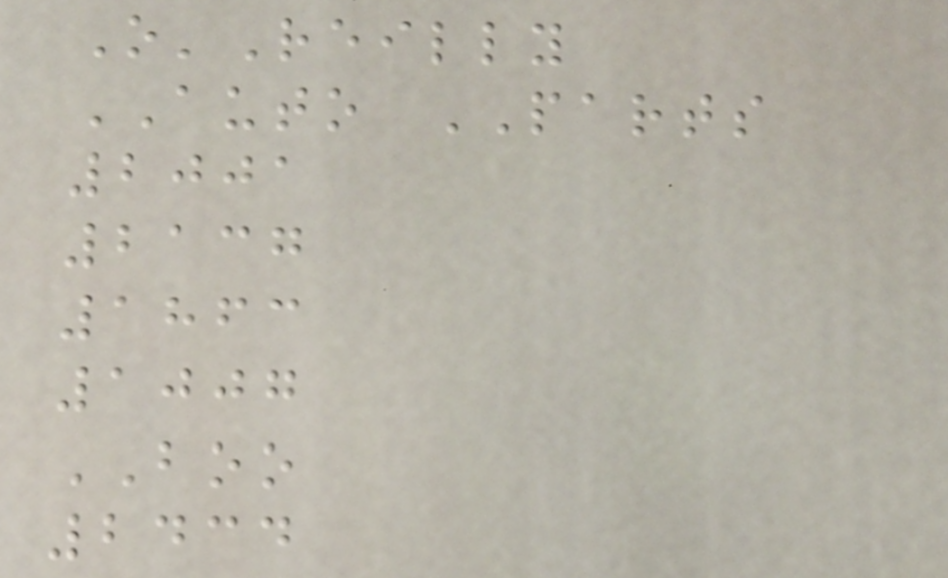O'Reilly
AUTO PARTS
2001
2137
1863
1007
BOO
2434
